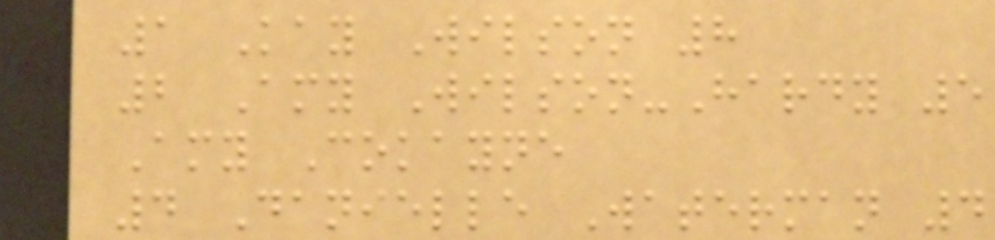1 Kay Wilson 8
2 Amy Wilson-Hardy 5
Amy Cokayne
4 Danielle Waterman 4
